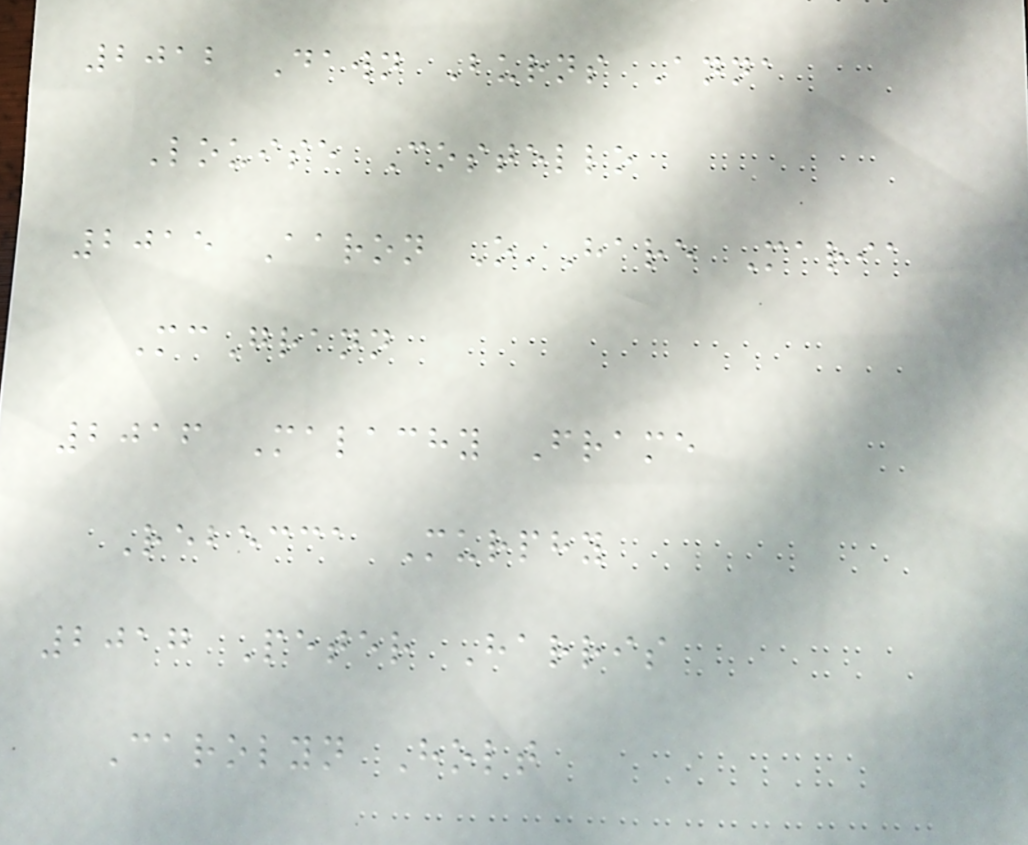2012 Dawn Burns Anna
Louise Costello
2015 Aaron O'Hare Maria
McGrann
2016 Malachy Frame
Rebecca Murphy
2017 Peter Harris
Carolyn Holt
